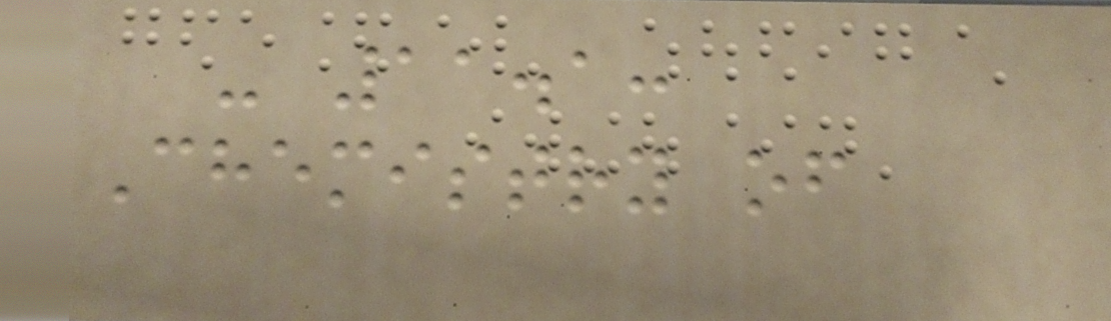- 11.1:
Chemistry of
